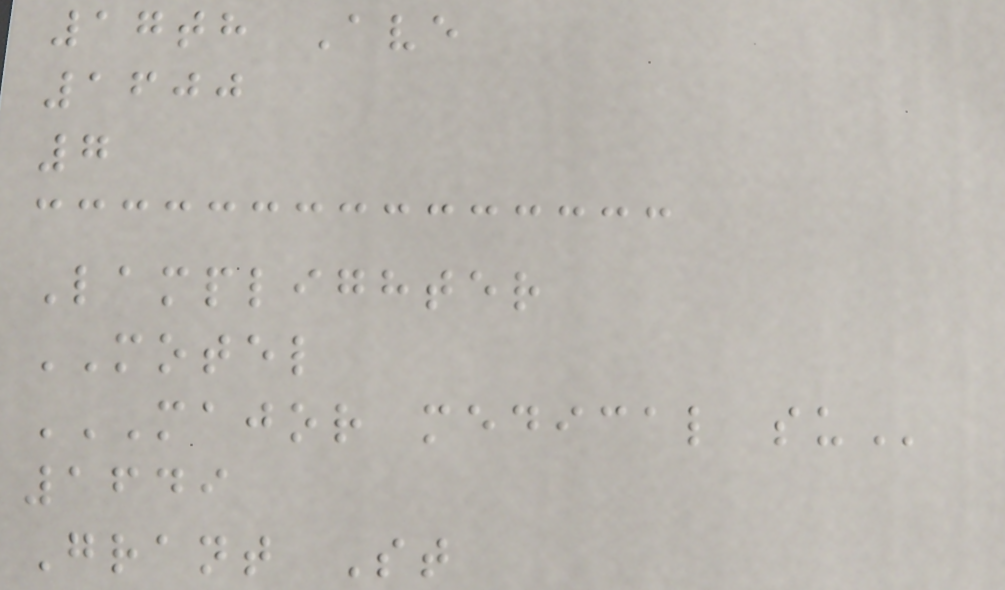17th Ave
1600
7
Lamplighter
MOTEL
MAJOR MEDICAL SU
1649
Grant St
